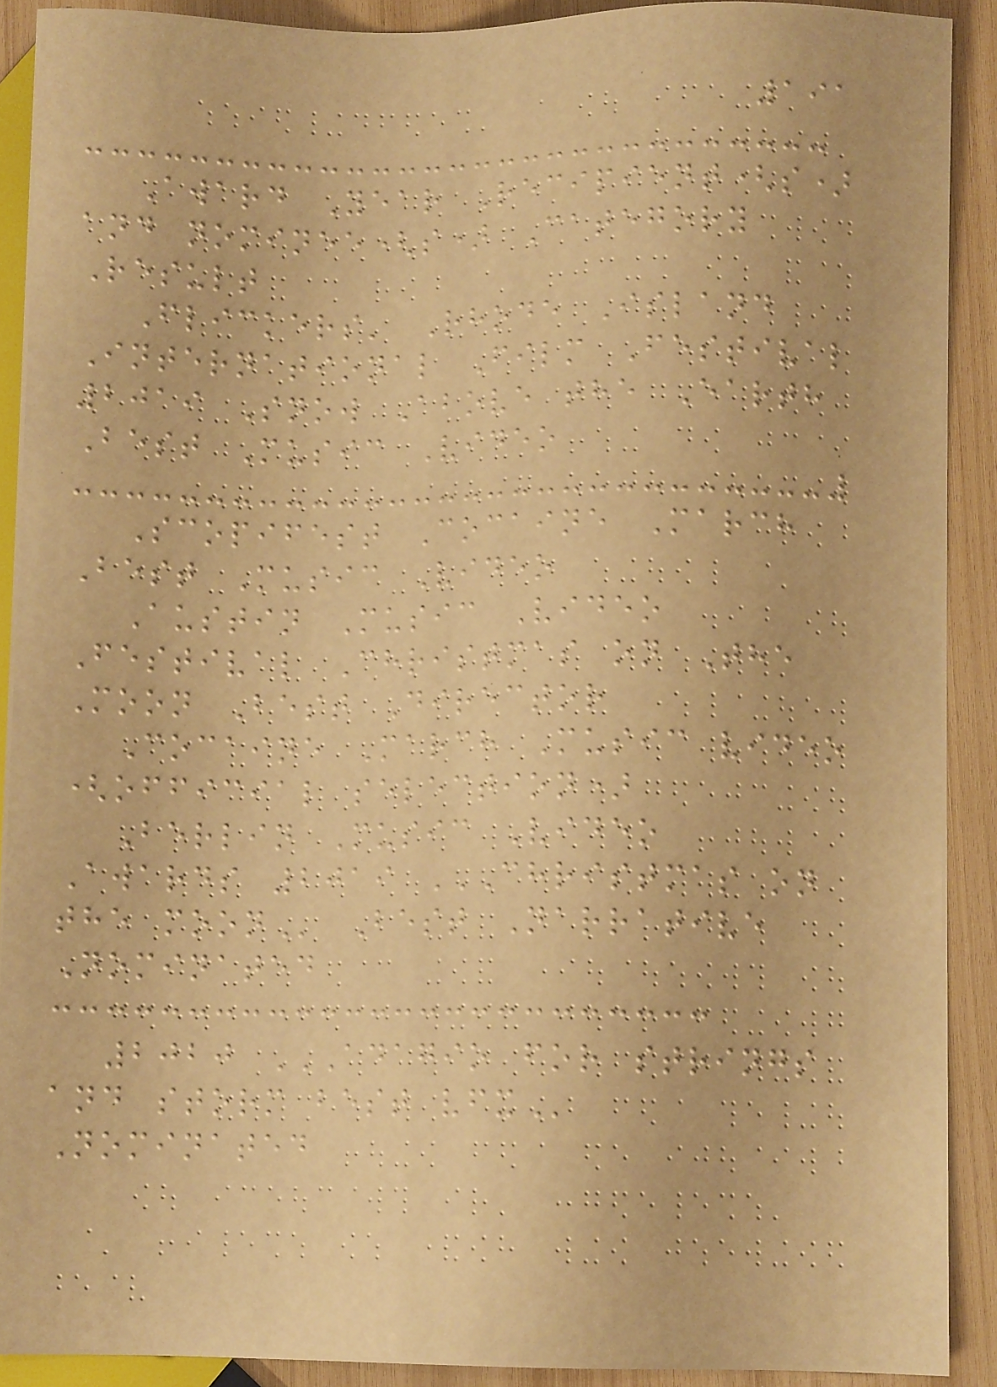191
Award Year Recipient(s)
and nominee(s) Category
Result
Flickers' Rhode Island
International Film Festival
2019 Snow Above the Earth
Best Music Video
Scopifest Cocaine March
Best Music Video
Austin Music Video
Festival Christmas on The
Moon Best Director
Cocaine March Music video
(official selection)
Berlin Music Video
Awards 2019 CHRISTMAS ON
THE MOON Best Narrative
Nominated
2020 ADAGIO FOR STRINGS
AND STORM BEST VFX
Nominated
